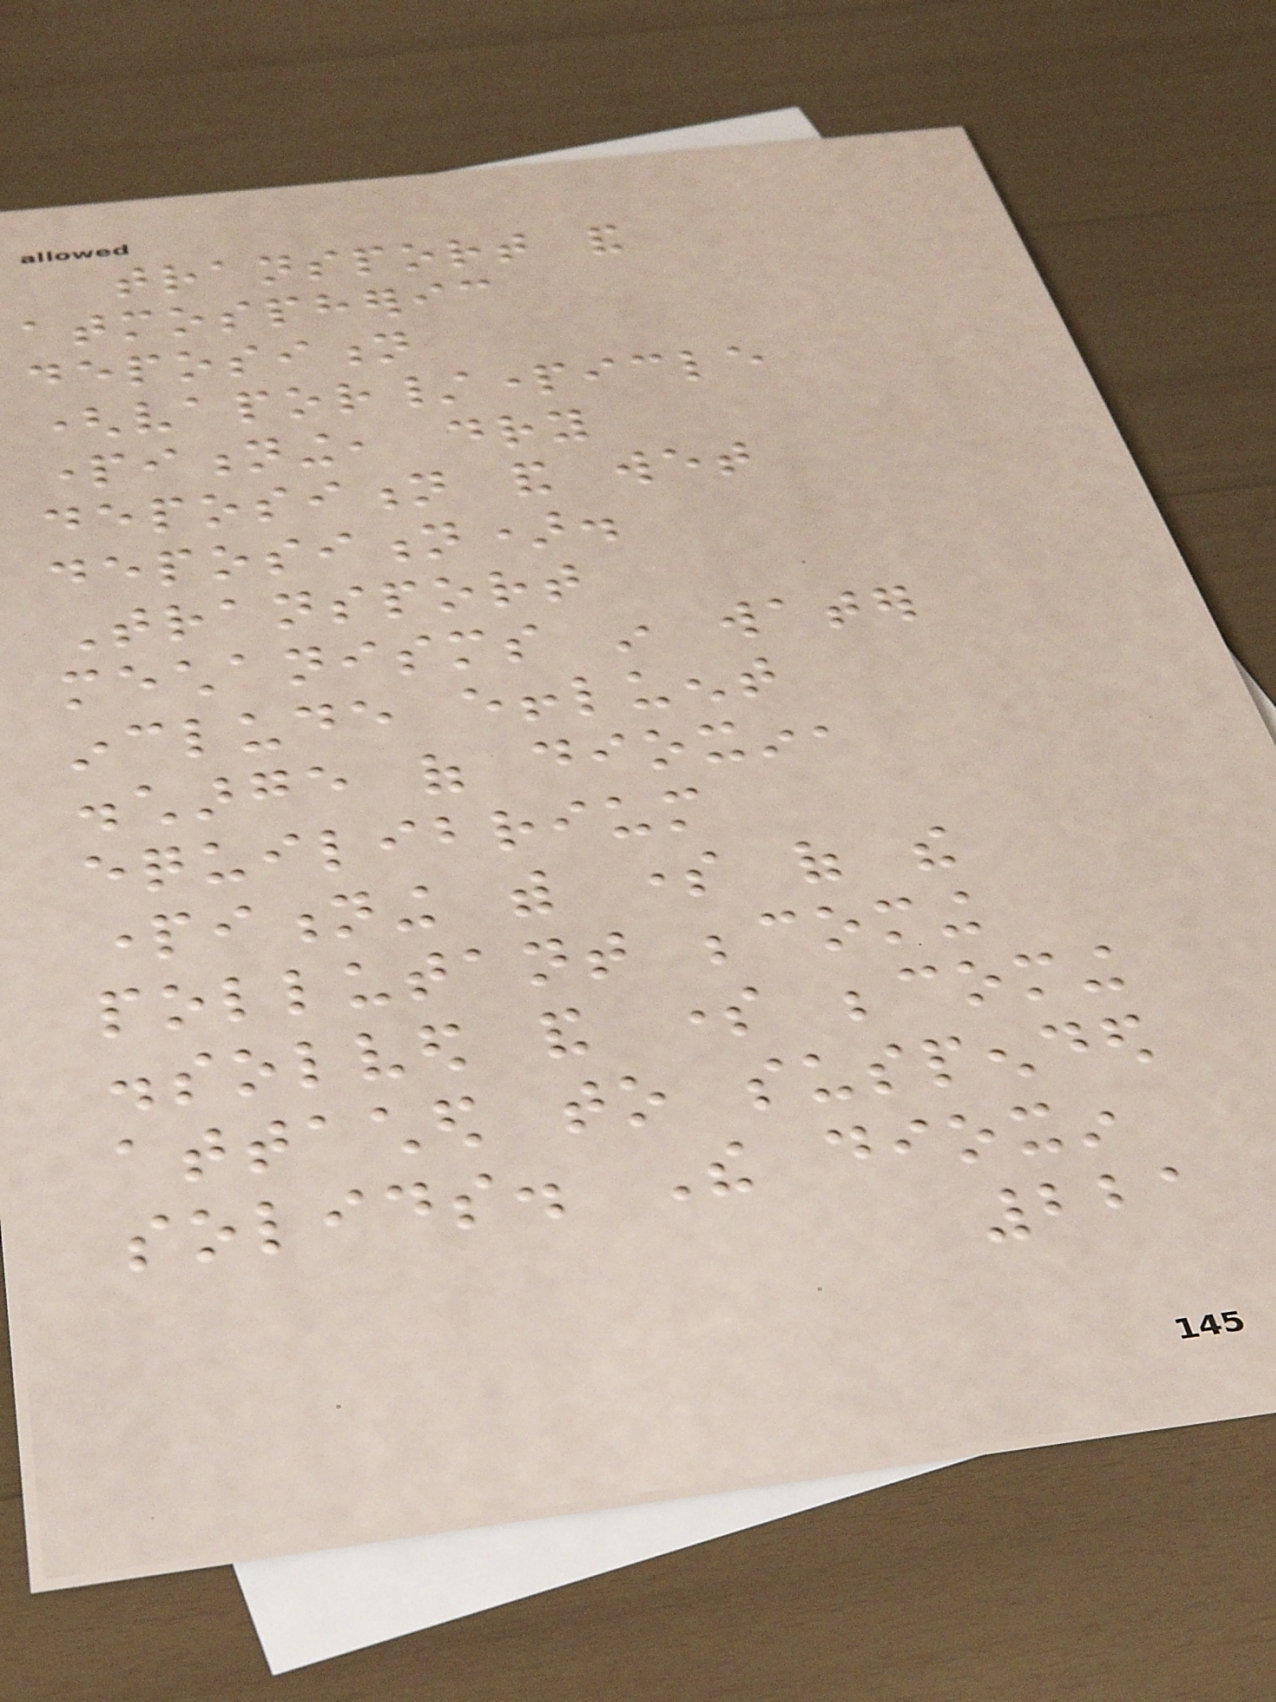transport and
atmospheric
deposition
(vapor/particle
partitioning, dry
deposition and wet
deposition).
Transport
mechanisms in water
include effluent
discharge of dioxin,
equilibrium
partitioning with some of the
pollutant becoming
dissolved and some becoming
attached to suspended
solids. The dioxin
221
